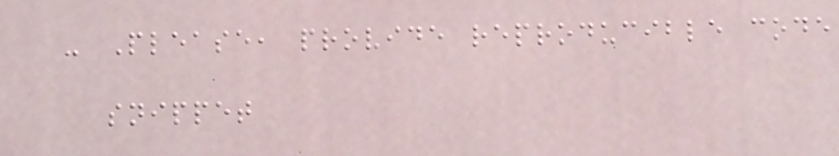- Please, provide reproducible code
snippet
